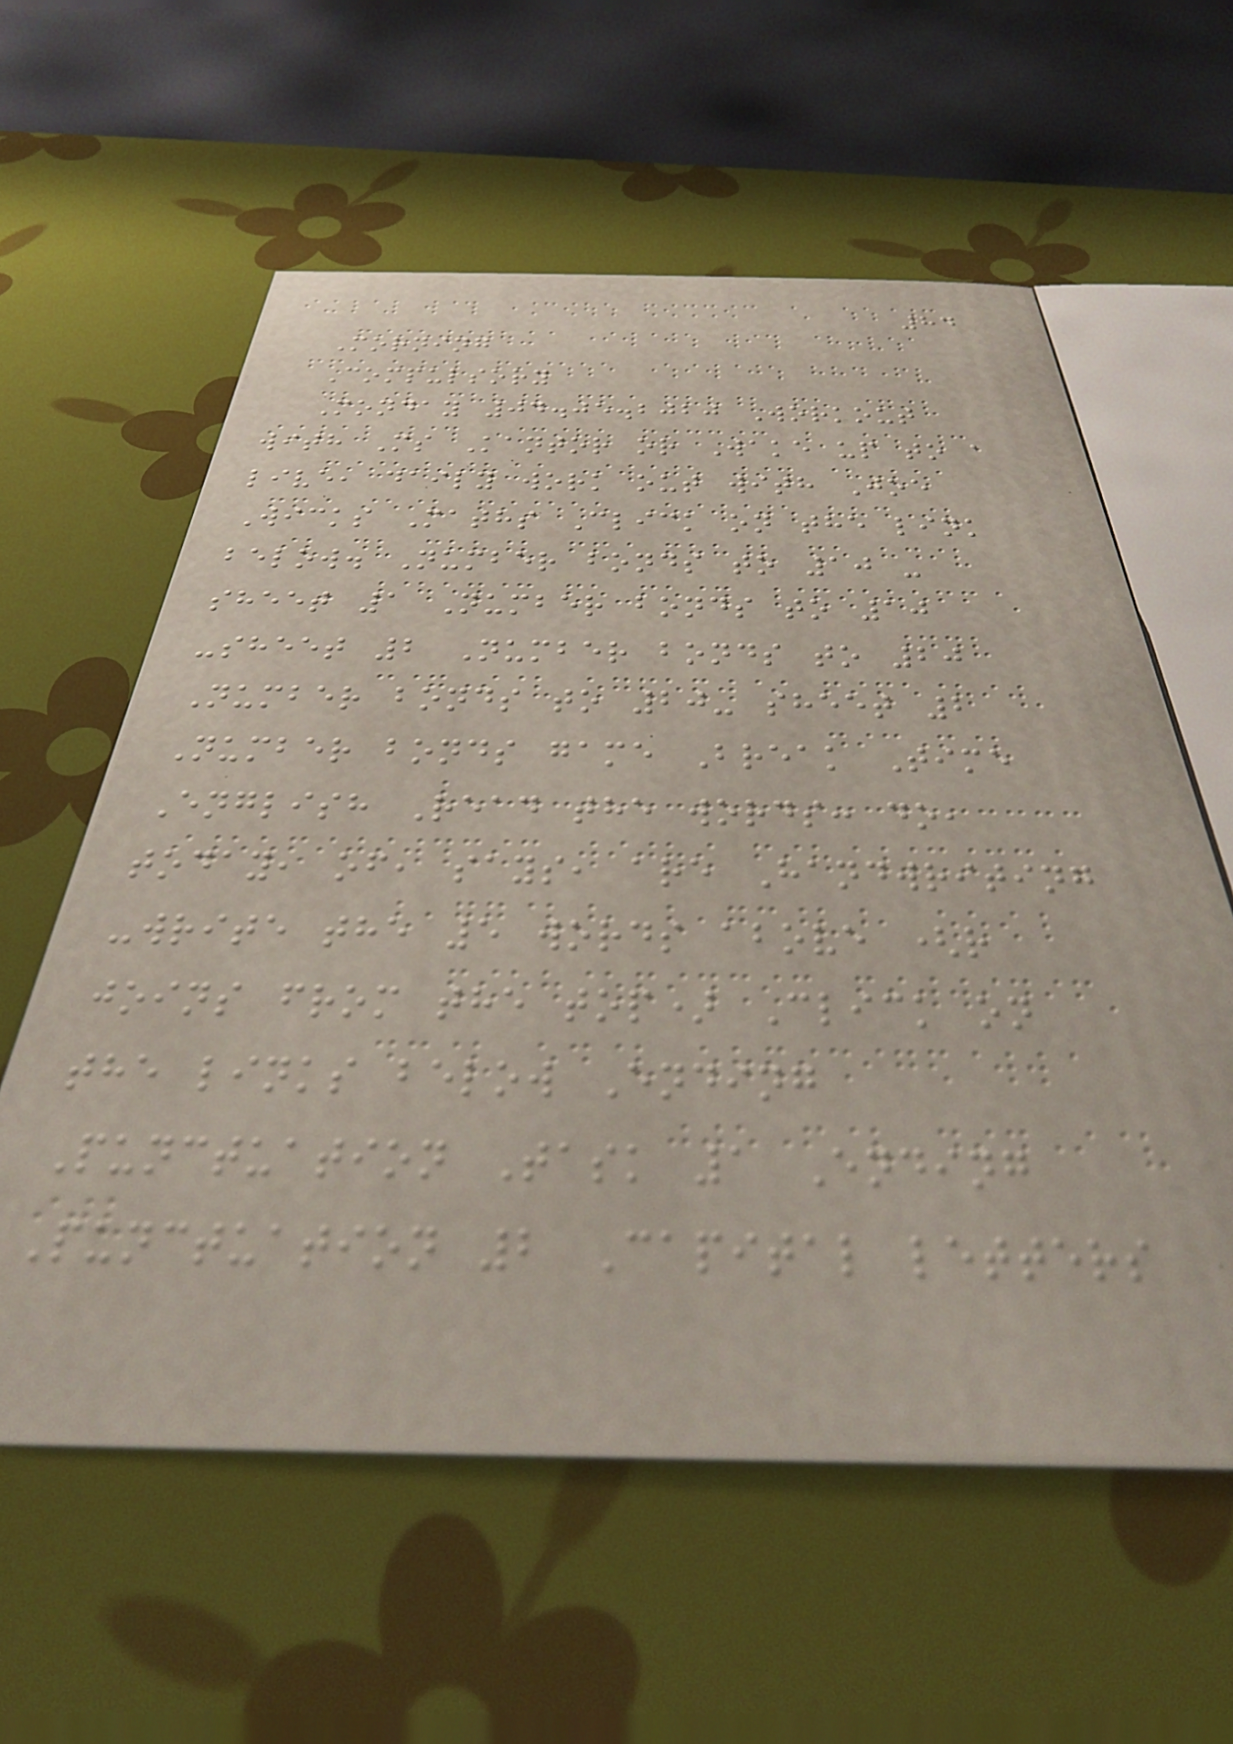84
Morning
Compulsory
Monday 04.05.2020 Workout
with Ms Kantor or Wake up to a
live, daily work out with Joe
Wicks Maths Click on the link
below. Number bonds to 10 -
sheet 1 Number bonds to 10
-sheet 2 Number bonds to 20
Number bonds to 20- sheet 2
Number bonds game Break Time
English Read the words: do,
today, of, says, are Handwriting
-write the 5 words above (r
joins from the top) Click on
the links below Ending
Punctuation Task 1 Ending
Punctuation 2 Capital letters
